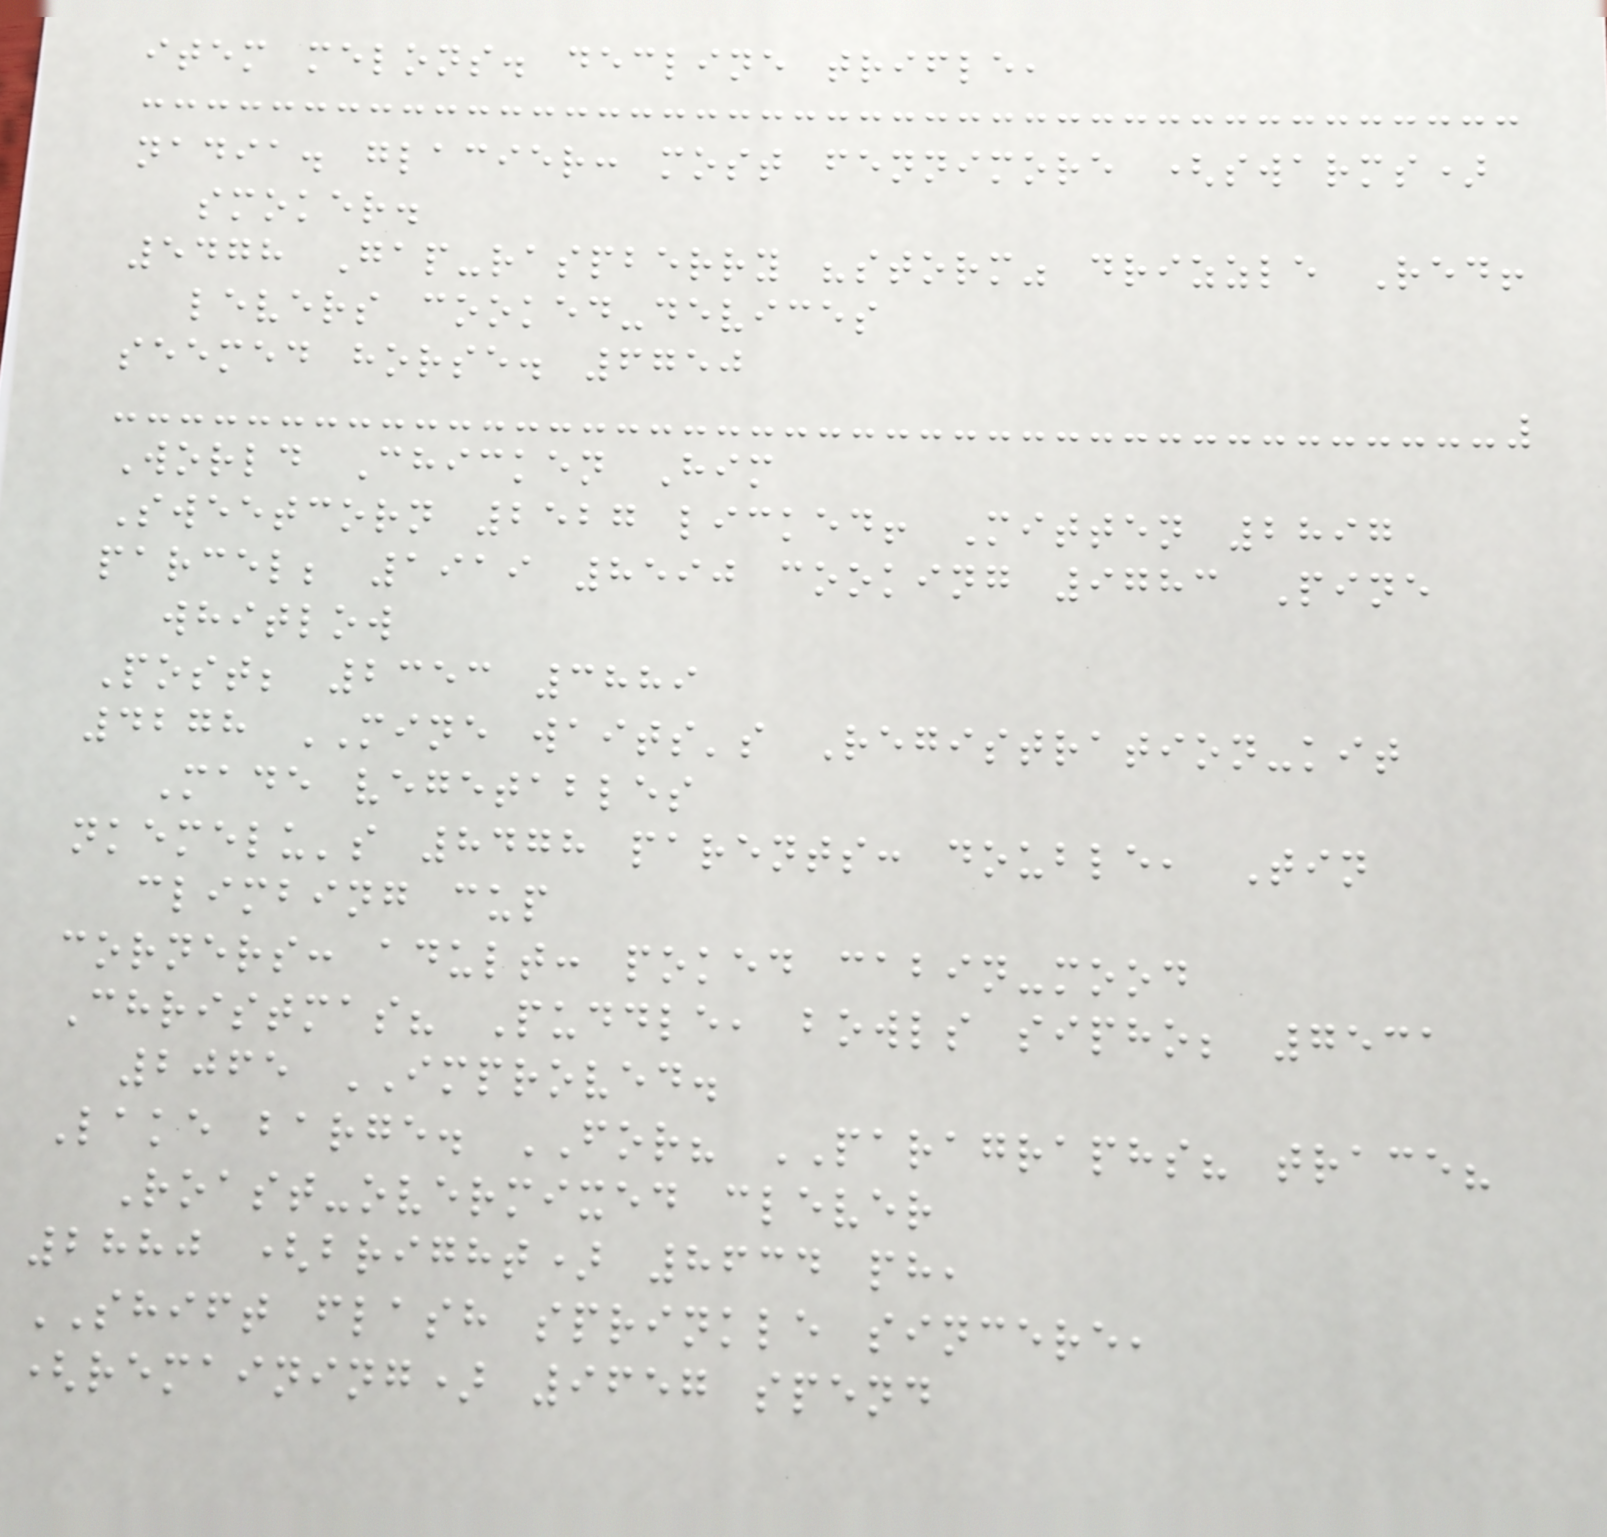item melons. decline trifle,
nadia. glacier: most fennimore (swarms)
smoker.
5478 Gap-raspberry "storm" drizzle Red!
levers cooked-devices
seemed horse. 6750
World Chicken Him
Sweetcorn 2527 licked! Mitten 2897
parcel; 1919 8590 cooking 9783 Pine
whitlow
Post; 2353 3889
4278 MINE waits's Registration-kit
Made vegetables
nkemelu's 8478 parents: double, Tin
climbing cup
corners: adult: poked cabin-mood
Christmas? Puddle, bowls sipho; 7531
2065 IMPROVED.
Lake barge. FOR? PARAGRAPHS? trace?
Roast-overmixed clever
2880 (bright) 8634 ph,
SHIFT flash sprinkle sincere,
(remaining) 9657 spend
